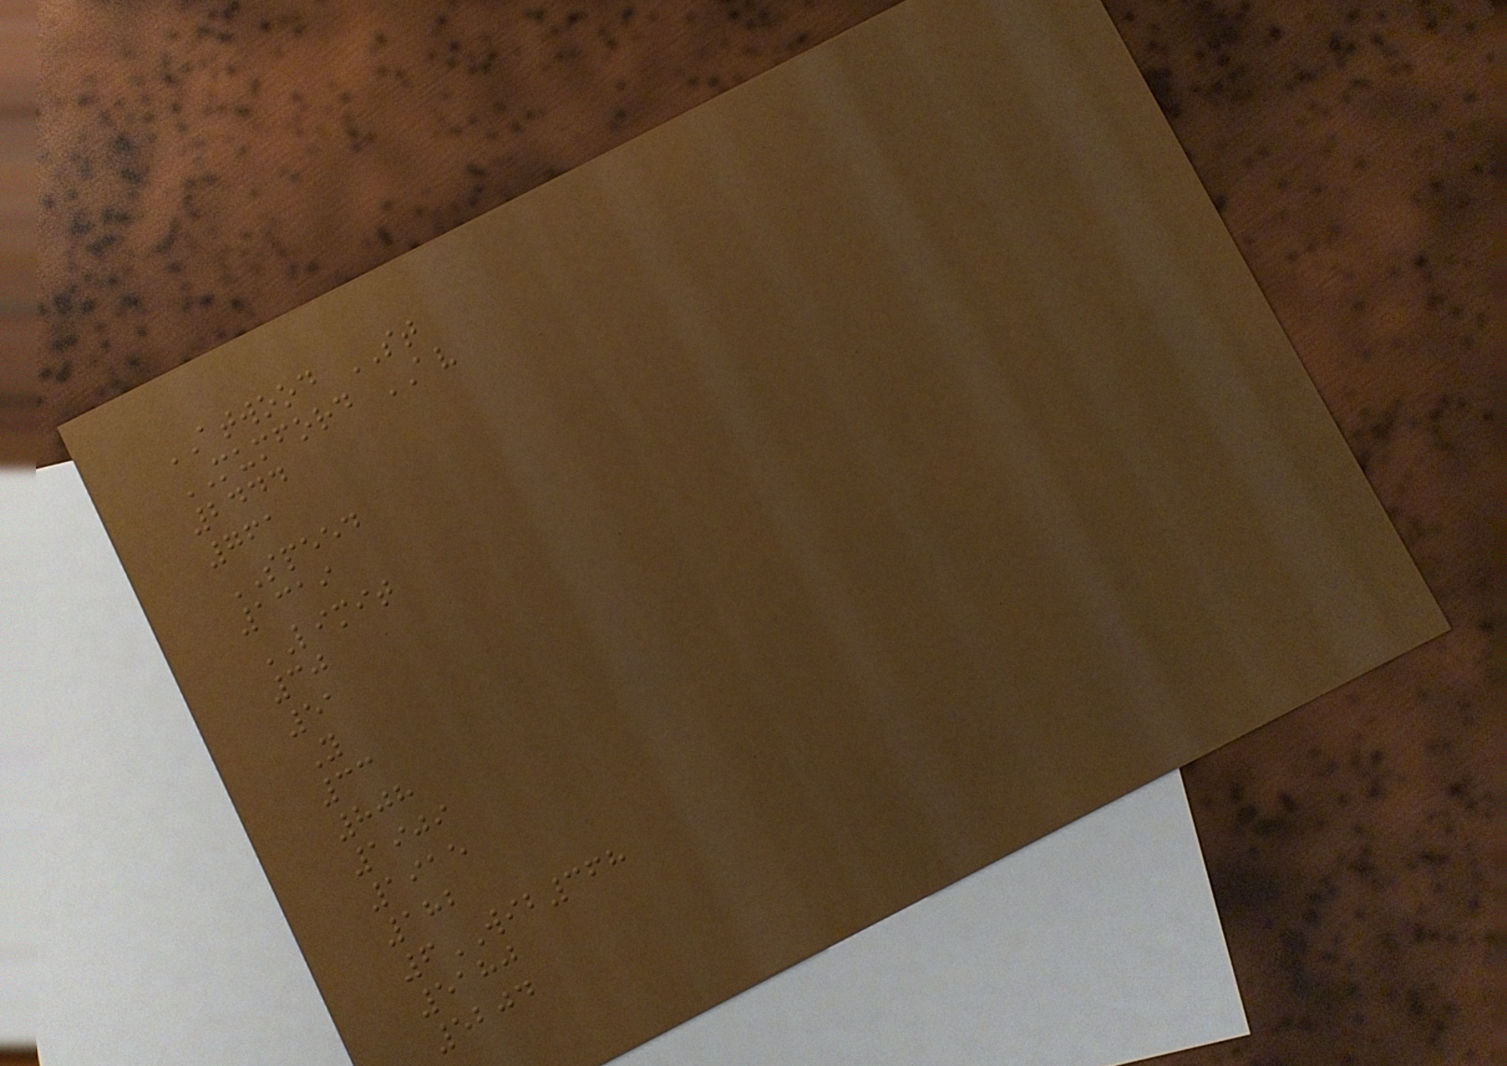ATWOOD ST
MUMFORD AV
2444
761
SPEED
1319
LIMIT
30
51
Y
33
808
1909
1915
182
6WIB368
5180
5204
